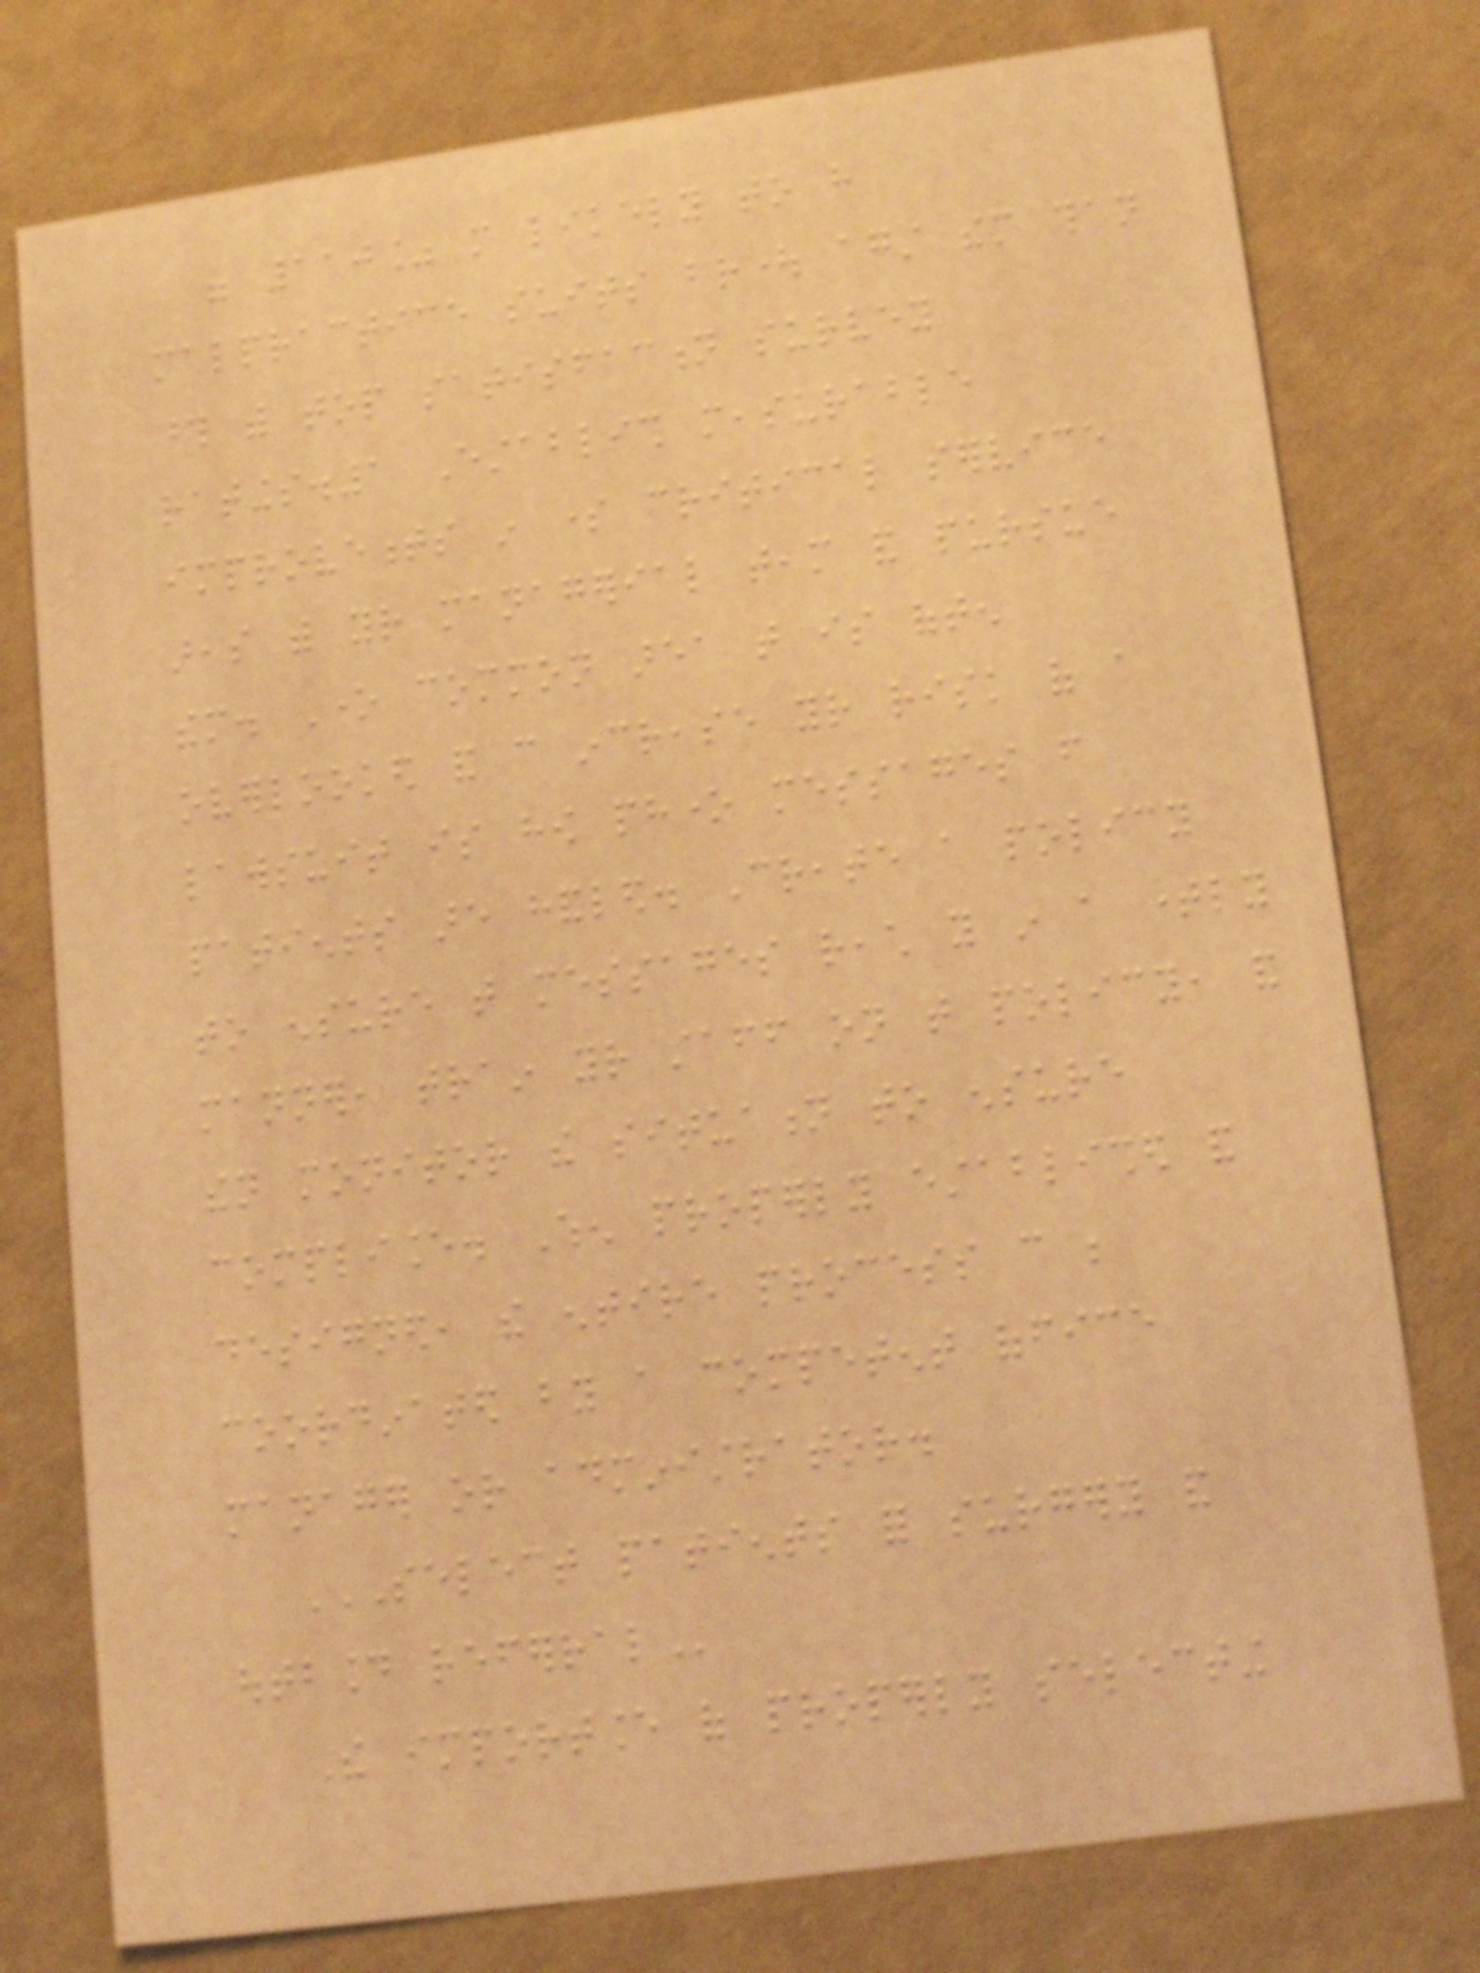were 110% more likely to have
malpractice suits brought against them than
those with top satisfaction survey
ratings.1 Establish measurable
improvements in some critical service
areas with your managerial team and pursue
them. One common area that is often
overlooked and can increase your risk of a
lawsuit is how phone messages from
patients are handled. Create a policy
to ensure that messages reach you in a timely
manner, train your staff on that policy, and
then monitor the situation to ensure
compliance. When properly established and
designed, the entire process can be
coordinated by a competent office
manager or administrator.
SELECT PATIENTS FOR SURGERY AND
OUTBOUND REFERRAL
The importance of properly selecting
